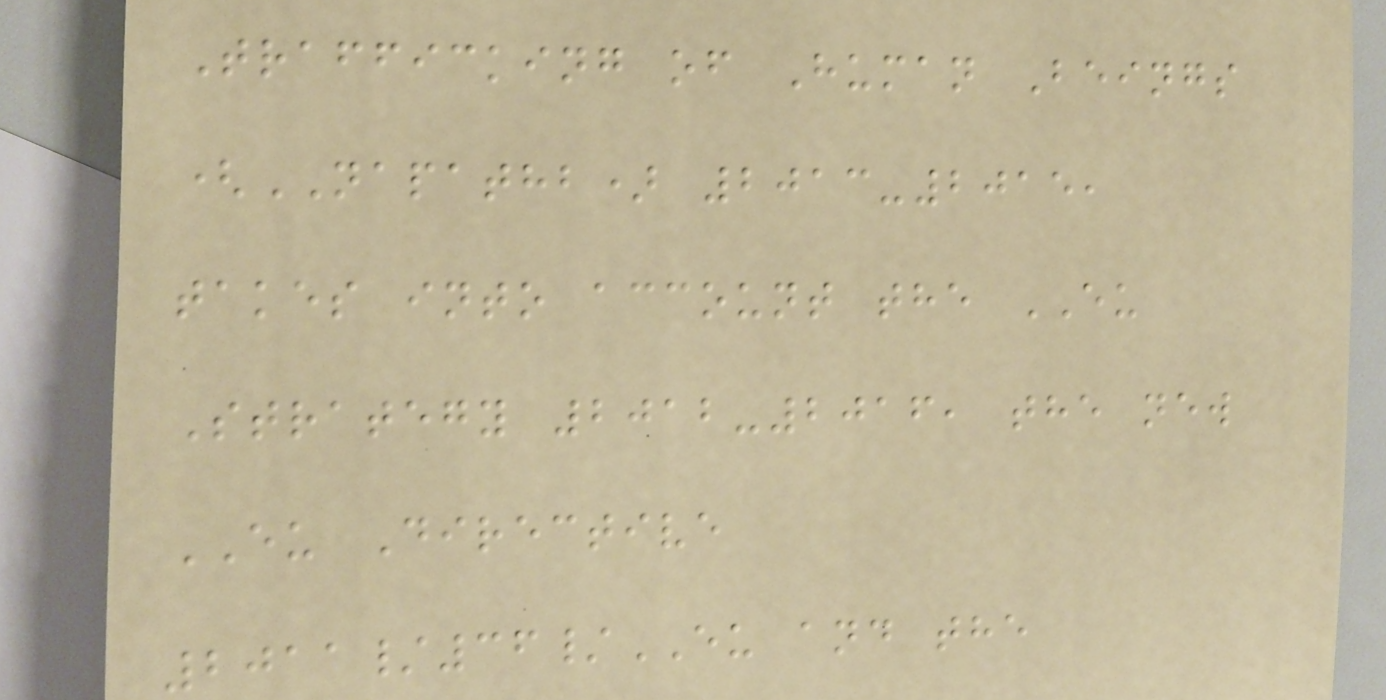Trafficking of Human Beings
(NAPATHB) 2013-2015,
takes into account the EU
Strategy 2012-2016, the new
EU Directive
2011/36/EU and the
